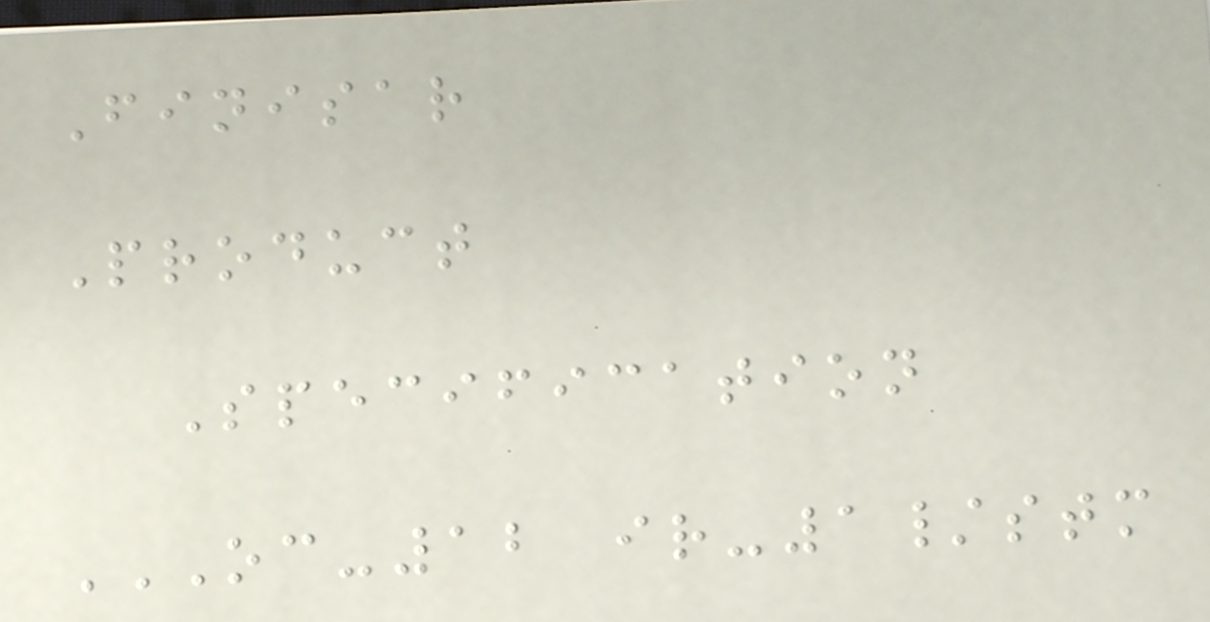Finisar
Product
Specification
OC-12 IR-1/STM
